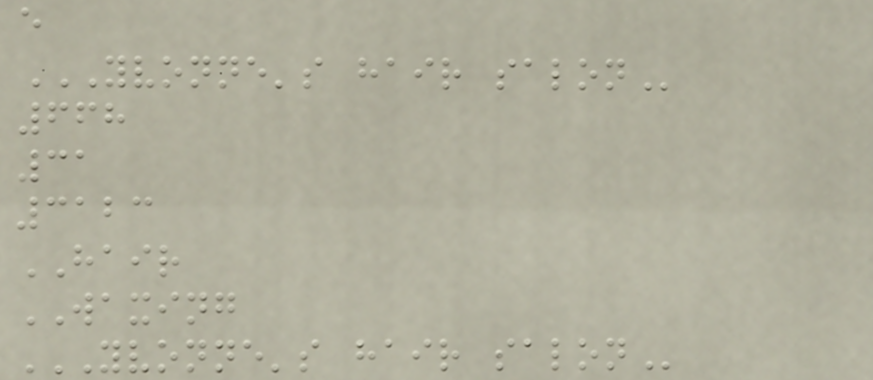e
YVONNE'S HAIR SALON
668
31
3123
HAIR
WAXING
YVONNE'S HAIR SALON
